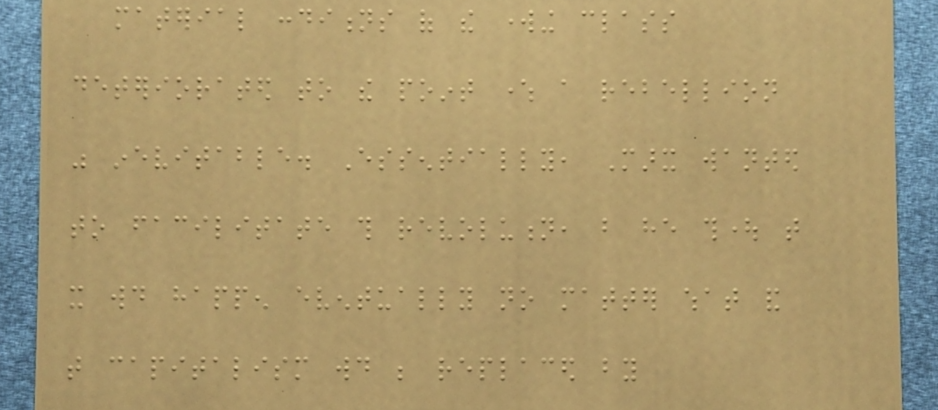material conditions of the working class
deteriorated to the point where a rebellion
was inevitable. Essentially, Marx wanted
to facilitate this revolution, but he thought that
it would happen eventually no matter what and
that capitalism would be replaced by
